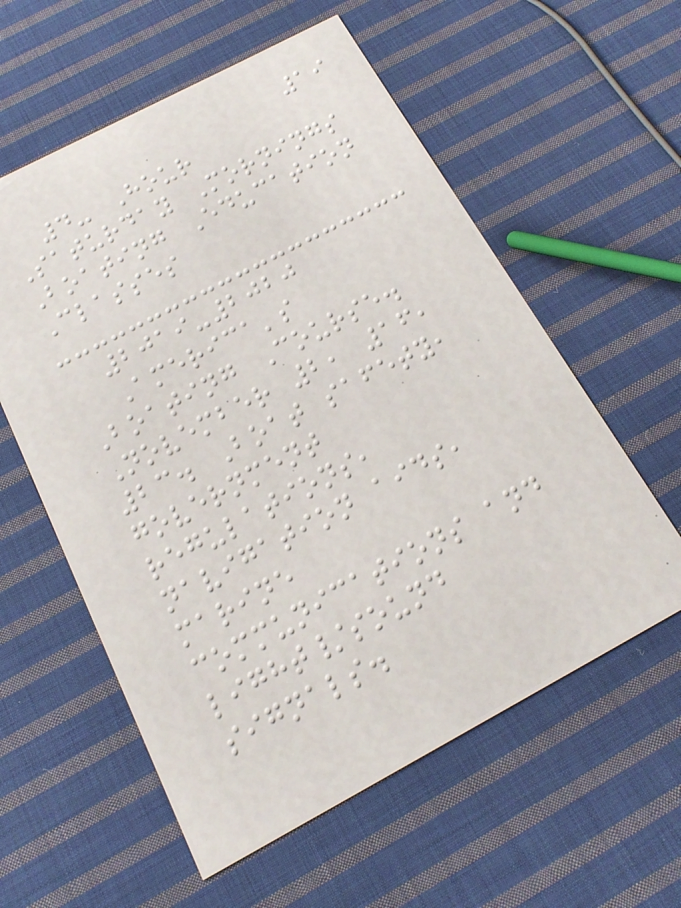19
4- Hour
Saturday Mornings
Boating Education
Classes
2019-2020
America's
Boating Course.
November 2, 16,
23. Boat safety,
government
regulations,
navigation aids,
marine
communications and
light/sound
signals.
